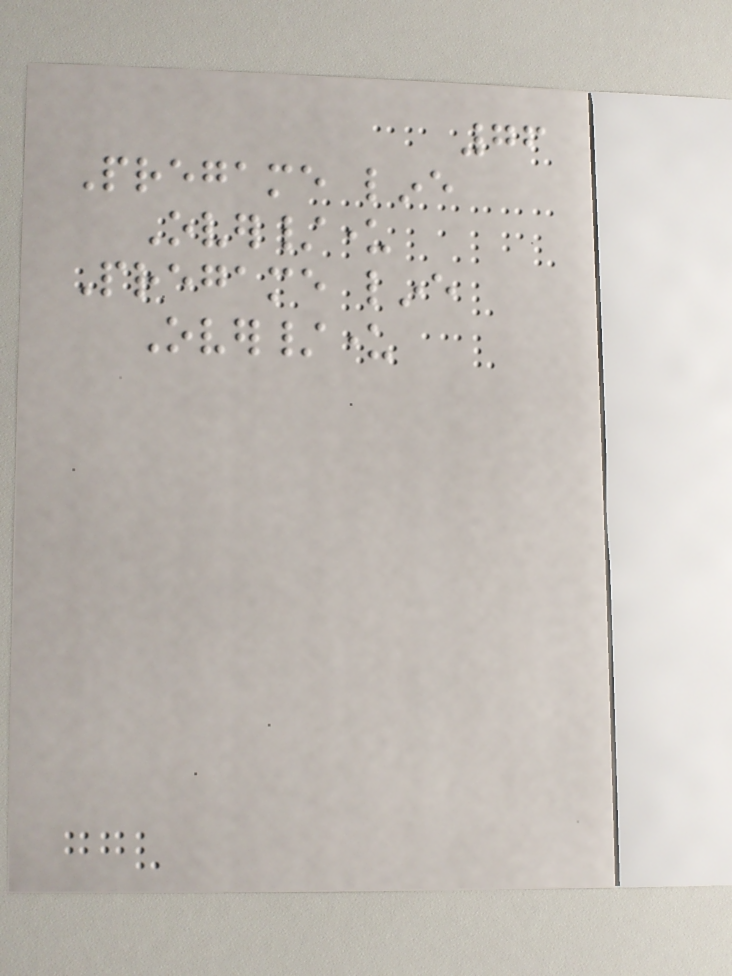76
Pregame line
Over/under
Pregame line
Over/under
